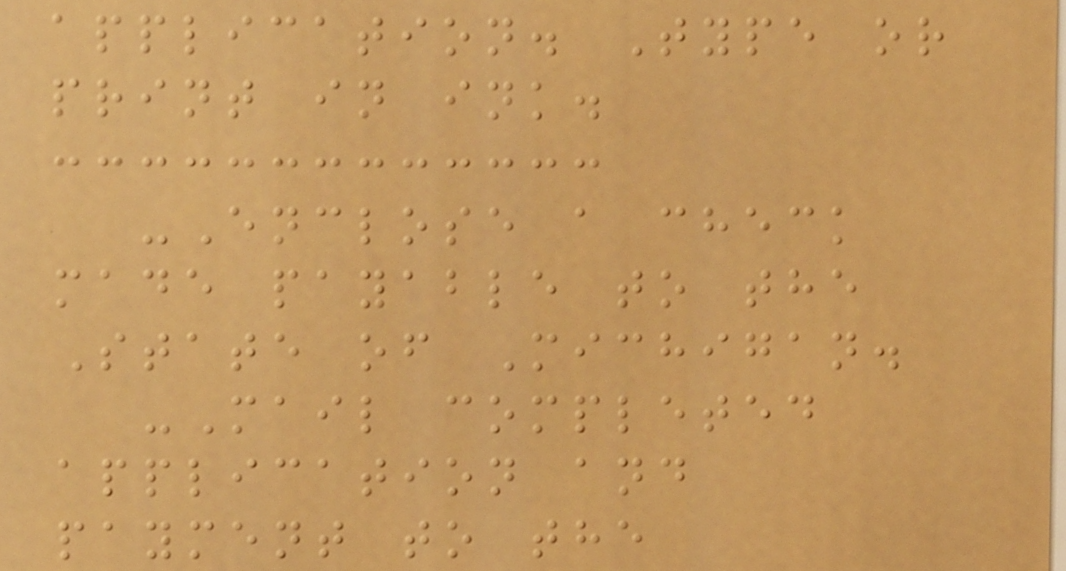application. Type or
print in ink.
-Enclose a check
made payable to the
State of Michigan.
-Mail completed
application and
payment to the
